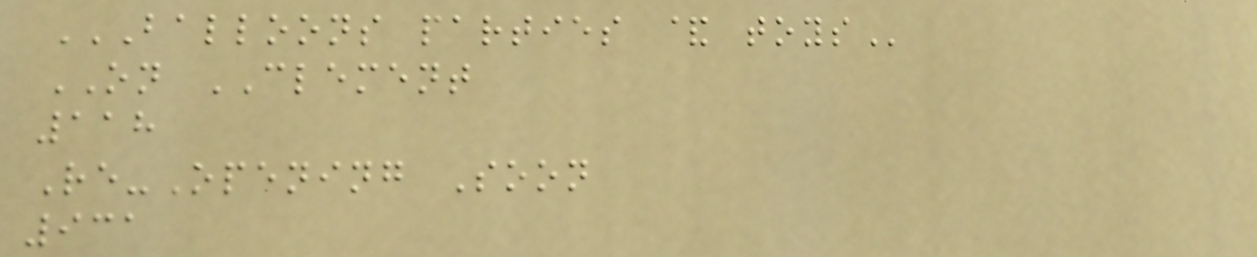BALLOONS PARTIES & TOYS
ON CLEMENT
118
Re-Opening Soon
931
